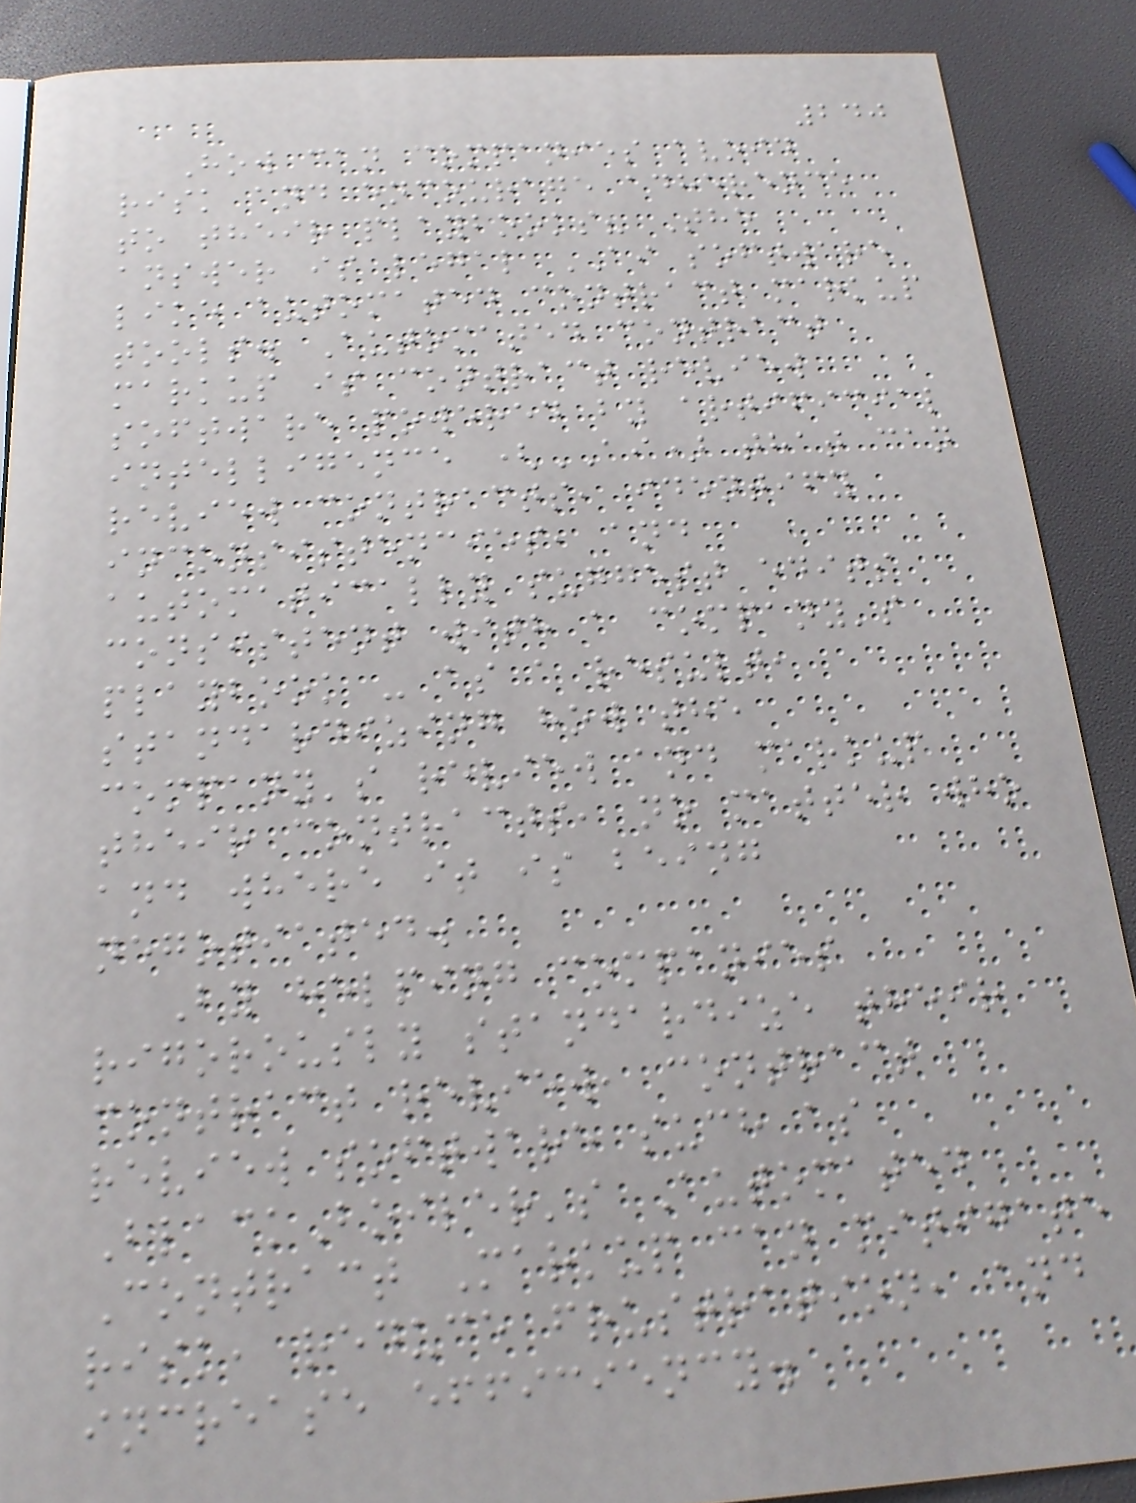240
How can companies avoid
risk and encourage adherence
to their playbooks? The
answer is legal AI software
like automated contract markup
tools. Automated contract
markup is contract review
software powered by artificial
intelligence (AI) that can
review contracts, identify
inconsistencies, and
automatically suggest edits
consistent with a company's
playbook - as a result,
standardizing how the
company's review and markup
their contracts, no matter who
and where it is being
negotiated.
By helping companies
rigorously standardize their
contract review, contract
review software such as
BlackBoiler's Automated
Contract Markup can mitigate
risk, reduce frustration, and
increase efficiency.
